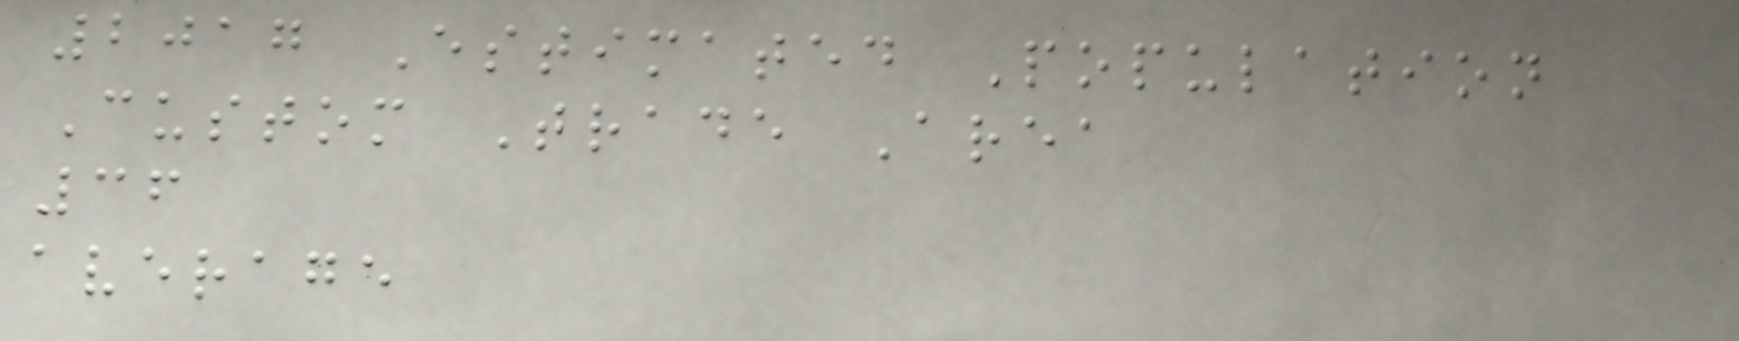2017 Estimated Population
Custom Trade Area
36
average
